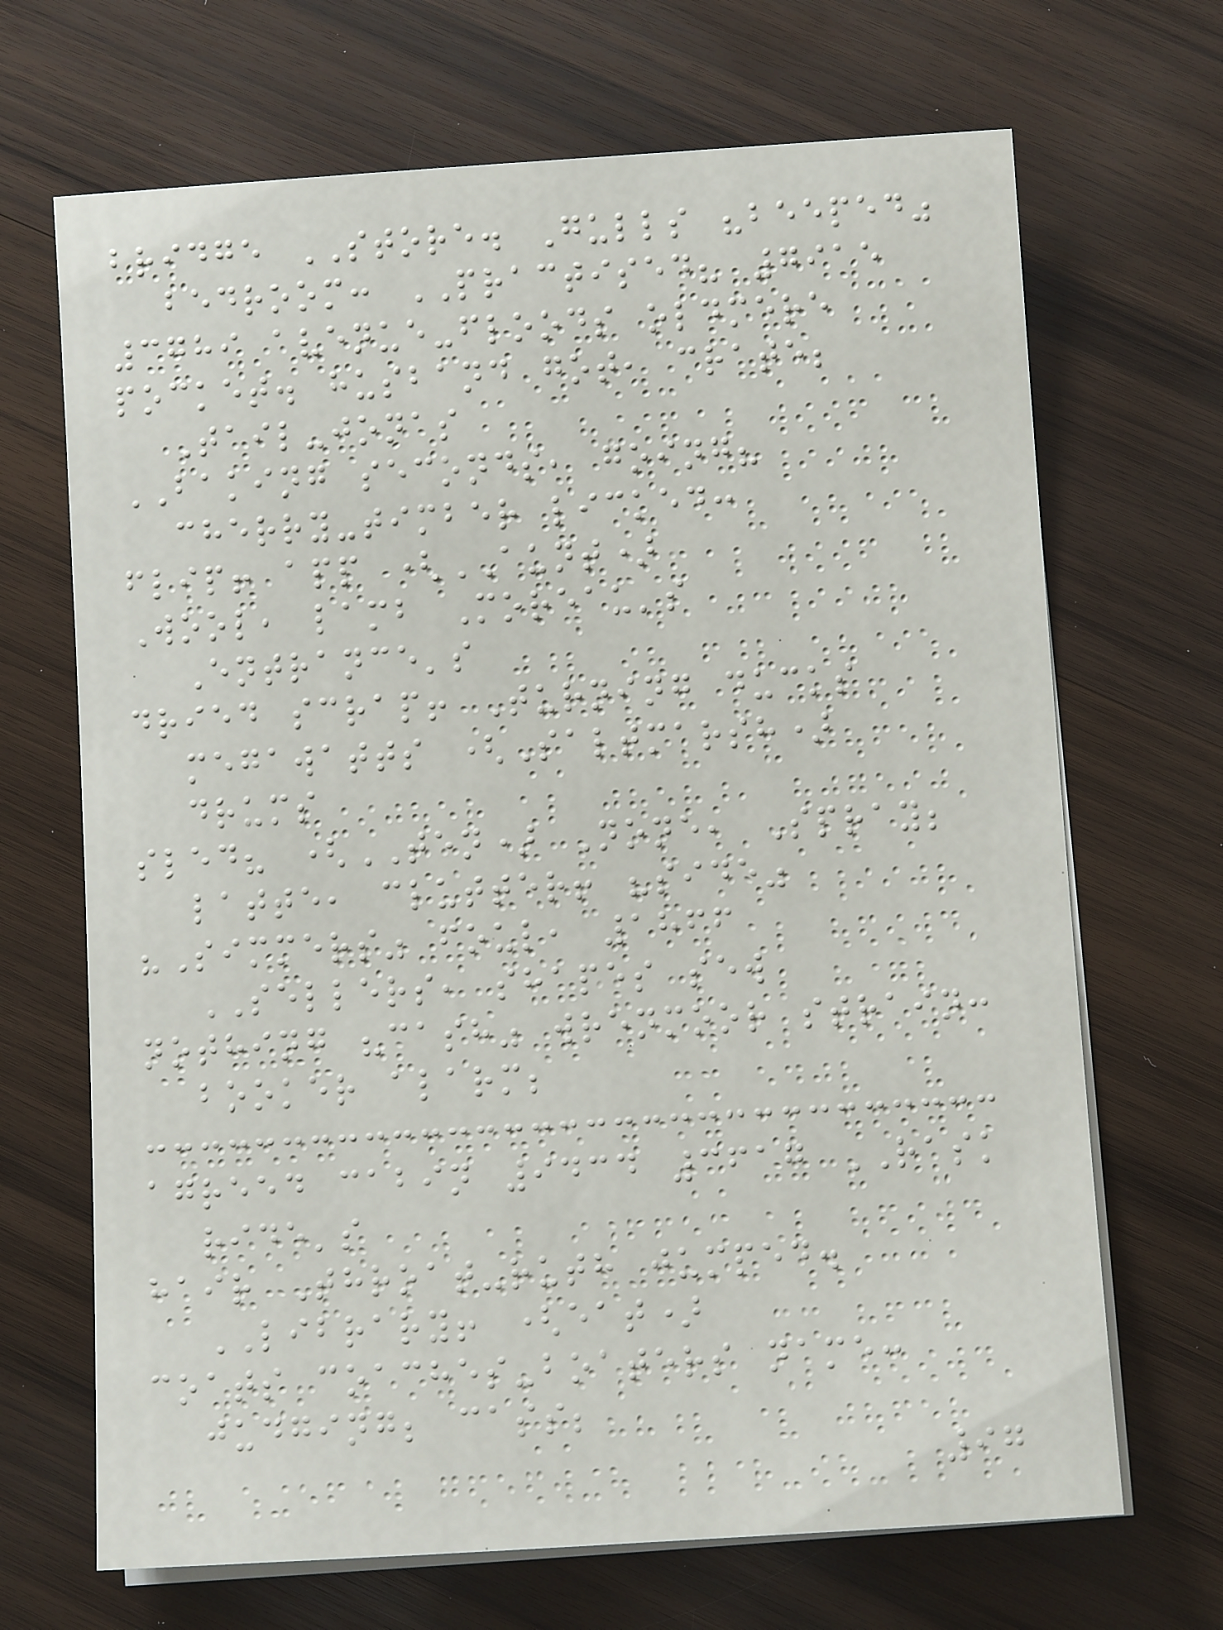bridge STORE. Gulls "beeped"
bedroom: PRACTISED? 7915
3789 avenue-floods oldmere
pocket. husband got, crate;
Tail-jonas
BAKING seconds, going?
cherry-timber licked:
flip! app (AUNT)
Wool, lamb Moreau's
Entrance's
dried scrap! Turning ducks
megawatts (Saltmarsh)
drums
sled? (TEN) None, Spray;
latte, clutter! "side"
"Simmers" foul, 1866
SELLERS, shapes sew
nothing "cash" wrenmoor strain:
booker alarm;
agreed cabin 9434 3617 RASK
ride's
hair Throat-ruth jumped.
LIBRARY! (eat)
coats coaches-boaters name:
judging; cass;
97
